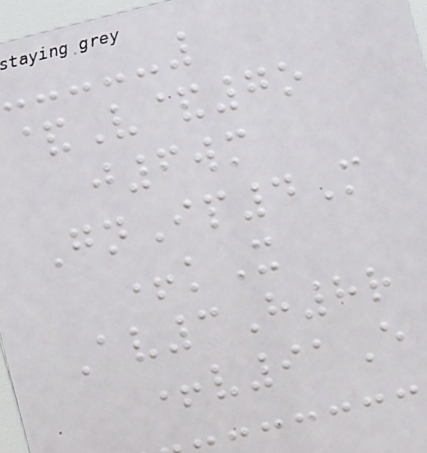&V&7o
j6wm
GnIp4M
+kX
Av3H8r
+v91E
